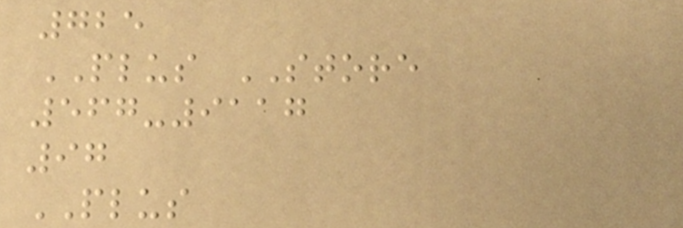725
PLUS STORE
567-9117
97
PLUS
